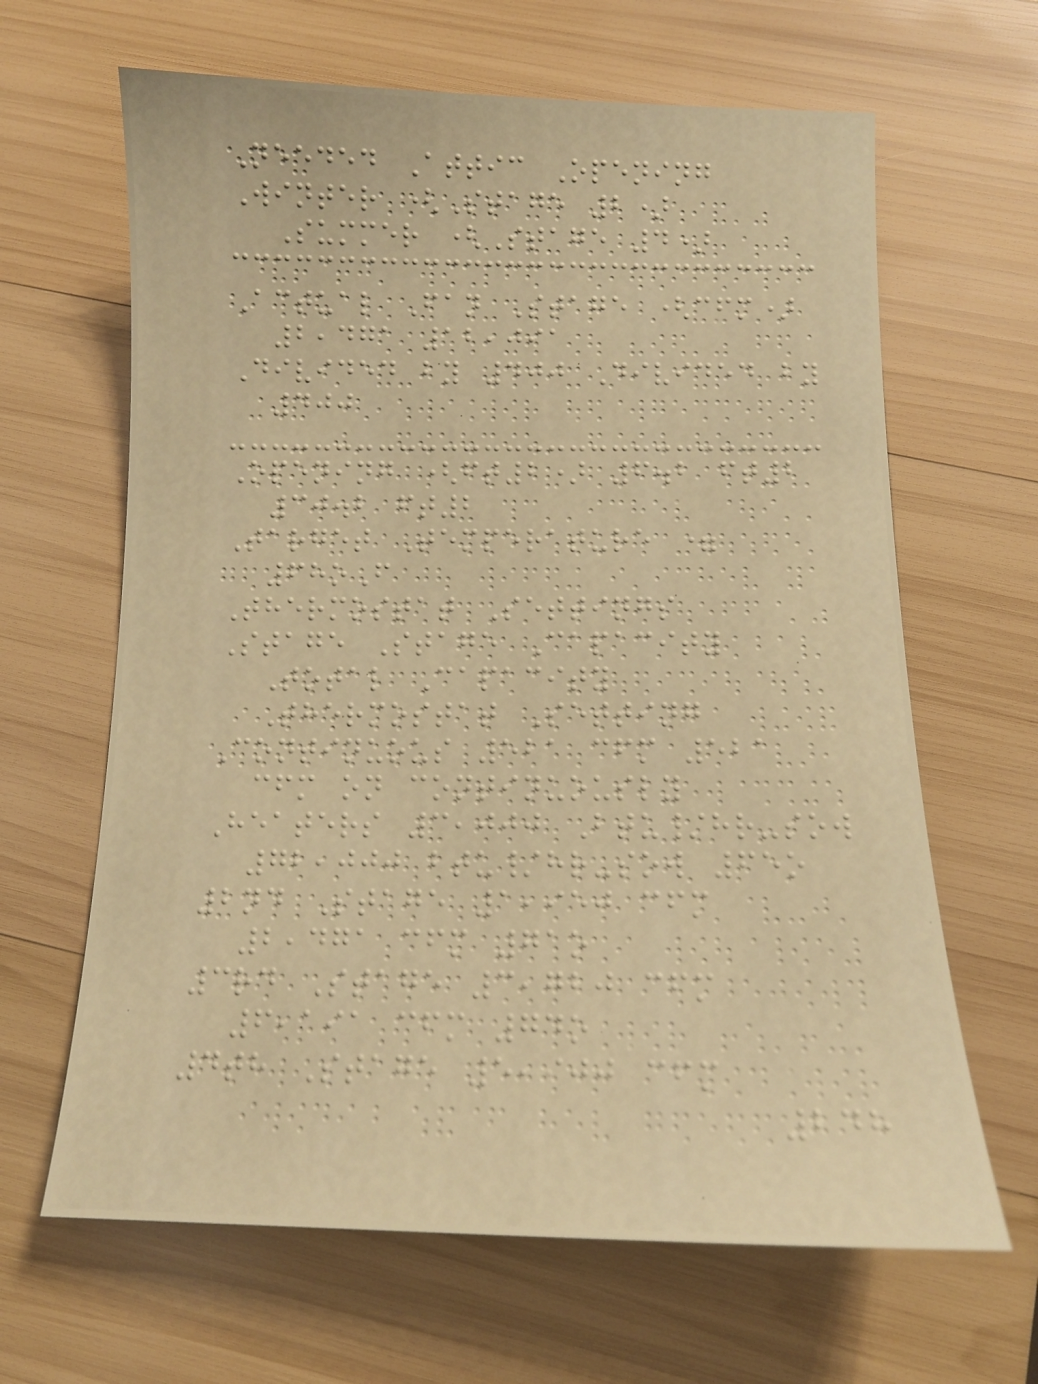Needed Attic Opening
Winter (Stage 2)
Summer (Stage 4)
Actual Fan Stage (cfm)
2,471 12,091
Divided by 400 Divided by
400
Opening (ft2) 6.2 ft2
30.2 ft2
Target Temperature =
68oF
Thermostat Settings
Stage Stage Capacity
Total Capacity
Thermostat Setting
Continuous 521 cfm 521
cfm on continuously
Heaters 3,000 Btu/hr-sow
72,000 btu/hr-sow 65o
2nd Stage 1,950 cfm
2,471 cfm 71o
3rd Stage 3,720 cfm
6,191 cfm 74o
4th Stage 5,900 cfm
248
